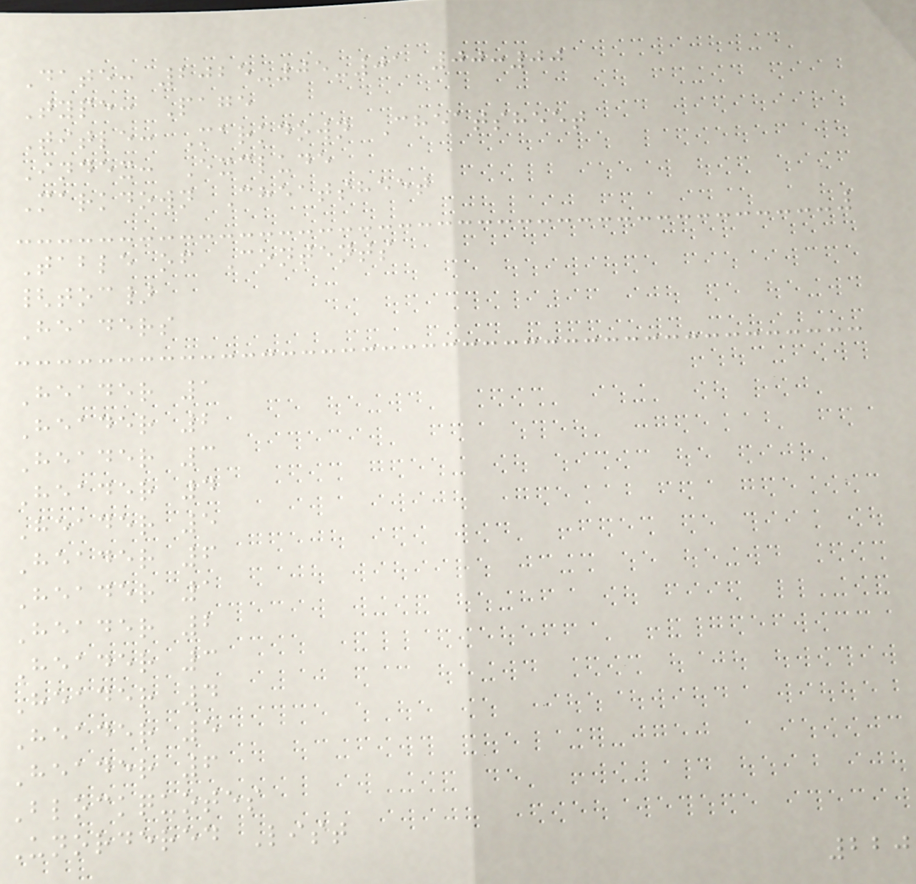Date: 2025-05-01 00:00
Type: Page
Title: Markdown Cheatsheet
Index: Exclude
Markdown Cheatsheet
Table of Contents
{toc}
Headers
Header 1
Header 2
Header 3
Header 4
Header 5
Header 6
Header 1
Header 2
Header 3
Header 4
Header 5
Header 6
Blockquotes
Unordered List
220
